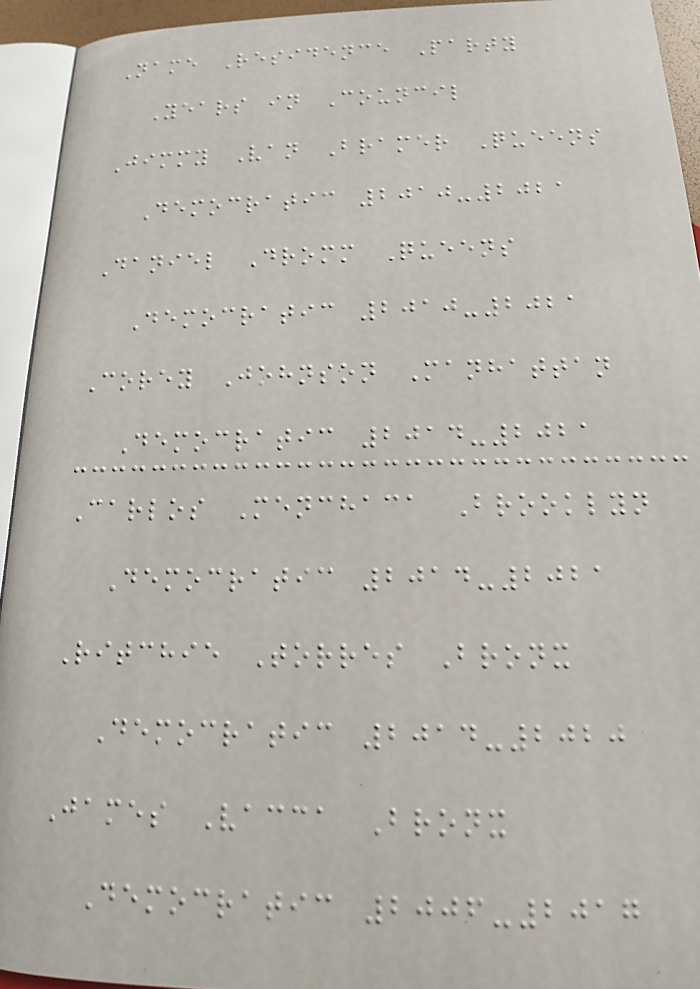Name Residence Party
Years in Council
Jimmy Van Bramer Queens
Democratic 2010-2021
Daniel Dromm Queens
Democratic 2010-2021
Corey Johnson Manhattan
Democratic 2014-2021
Carlos Menchaca Brooklyn
Democratic 2014-2021
Ritchie Torres Bronx
Democratic 2014-2020
James Vacca Bronx
Democratic 2006-2017
